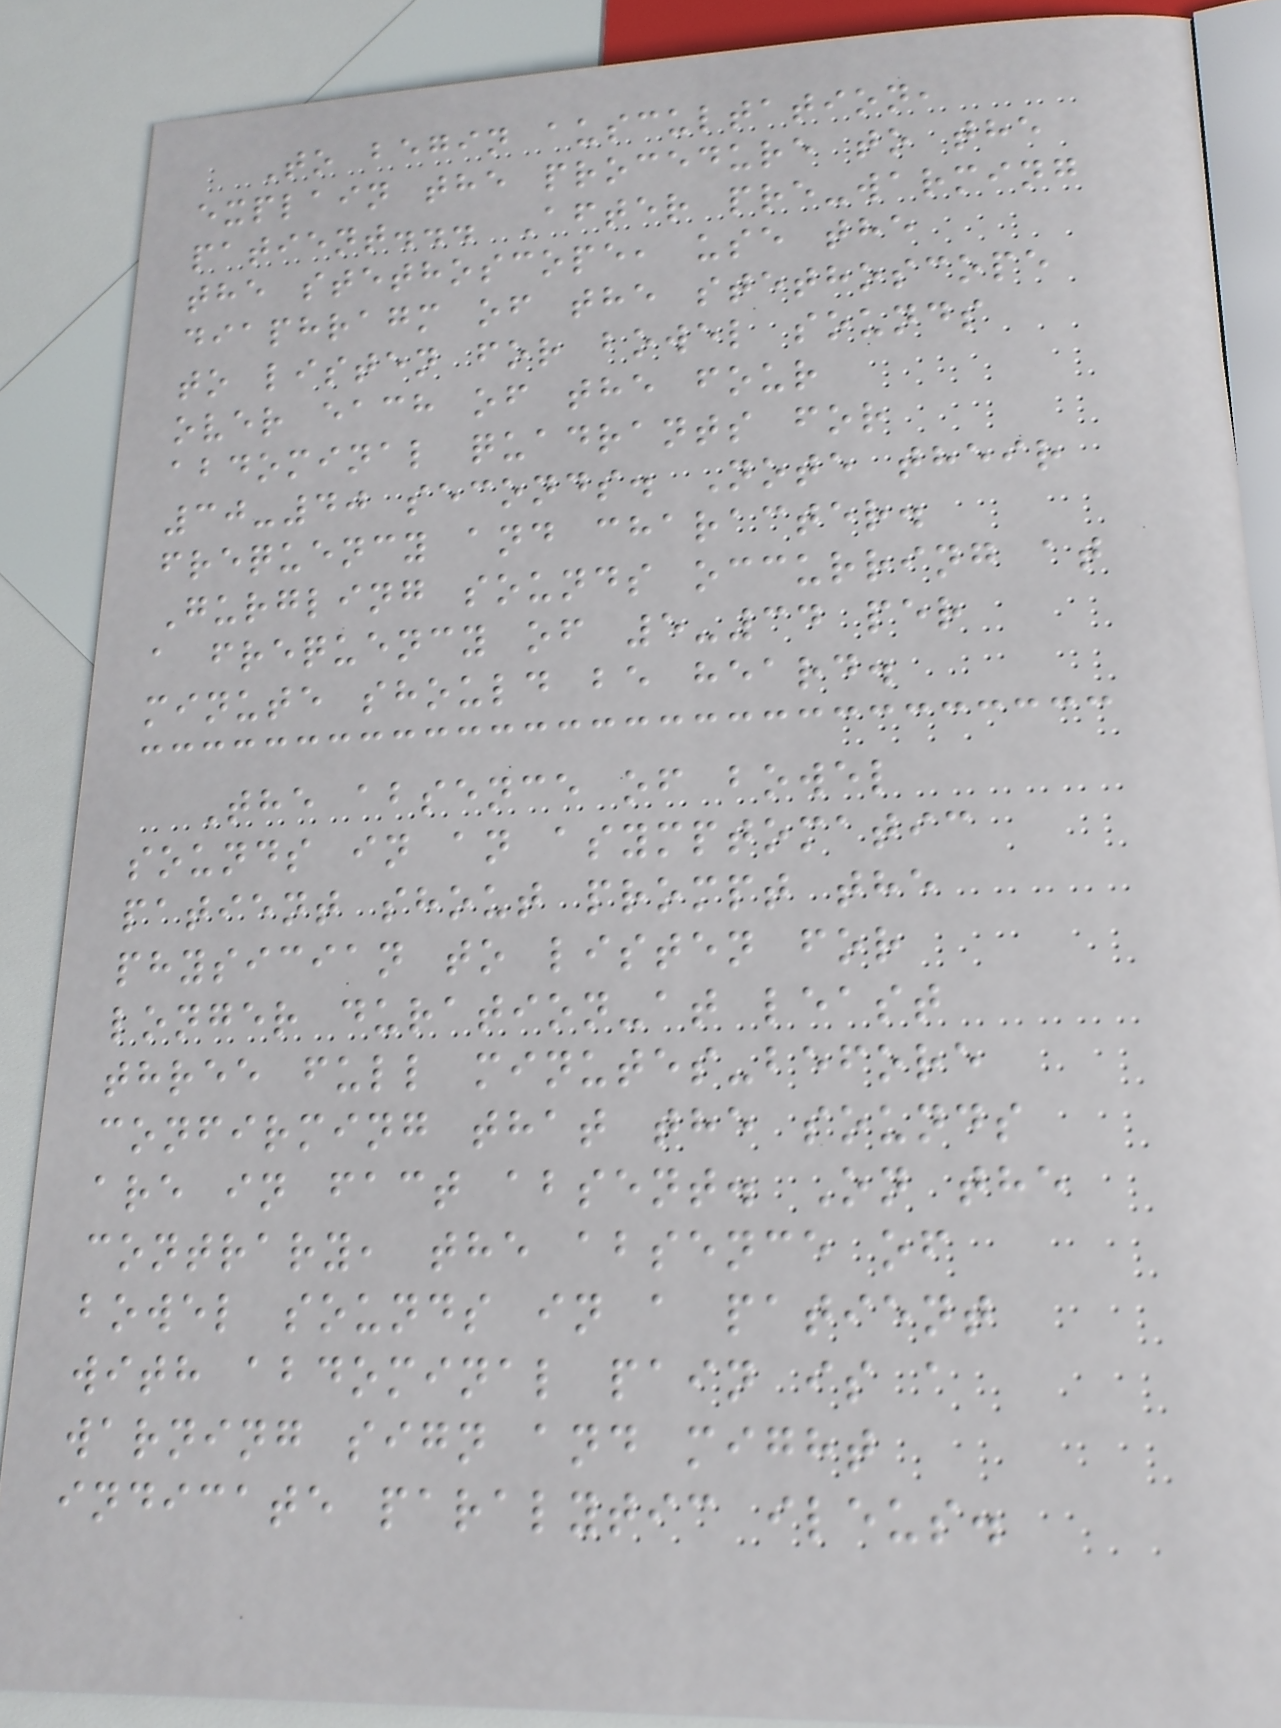To begin auscultation,
explain the procedure to the
patient... After pre-warming
the stethoscope, use the
diaphragm of the stethoscope
to listen for bowel sounds
over each of the four
abdominal quadrants for
30-40 seconds. Note their
frequency and character.
Gurgling sounds occurring at
a frequency of 5-34 per
minute should be heard.
The absence of bowel
sounds in an asymptomatic
patient shout prompt the
physician to listen for
longer duration-at least
three full minutes-before
confirming that the sounds
are in fact absent. On the
contrary, the absence of
bowel sounds in a patient
with abdominal pain is a
warning sign and might
indicate paralytic ileus.
